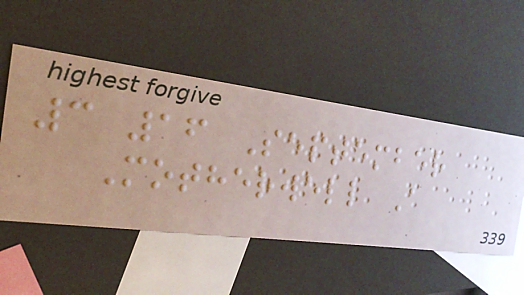3 16 September
Motherwell A
